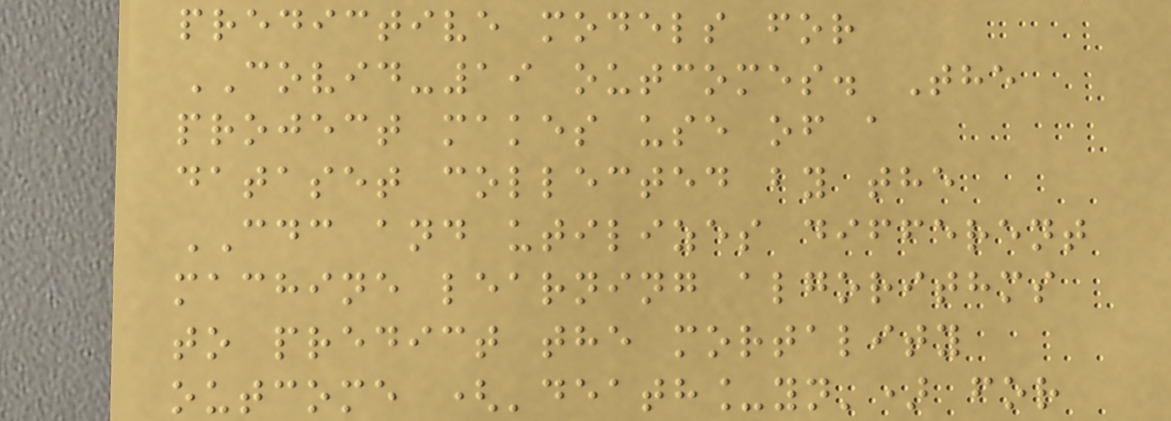predictive models for
COVID-19 outcomes. The
project makes use of a
dataset collected by the
CDC and utilizes different
machine learning algorithms
to predict the mortality
outcome ('death_yn') for
